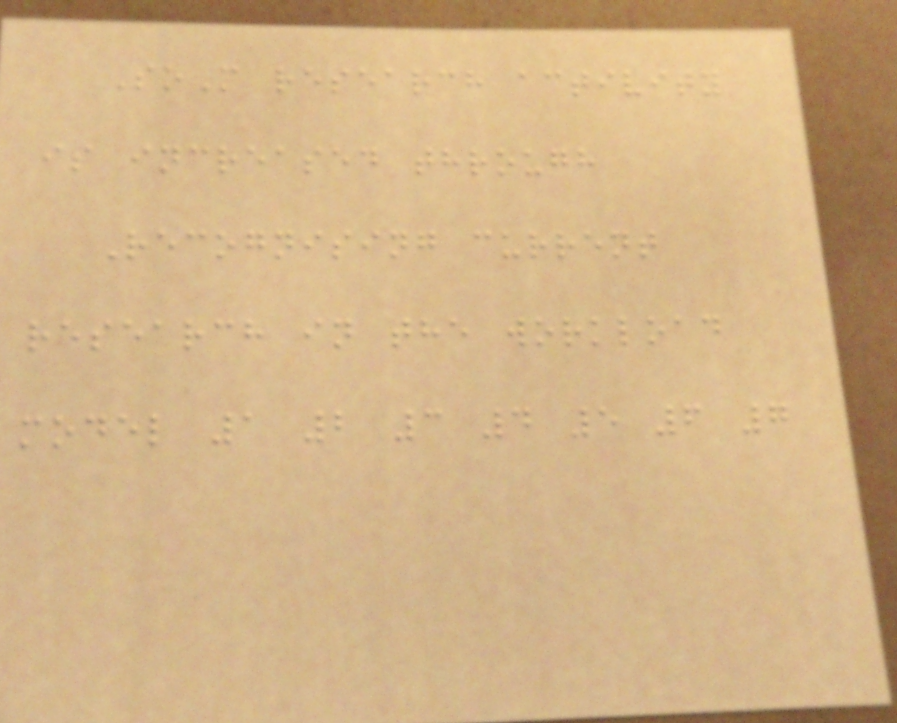SoM research activity
is increased through
Recognising current
research in the workload
model 1 2 3 4 5 6 7
